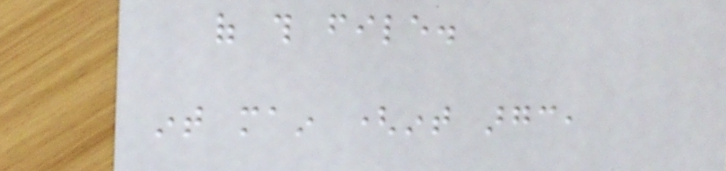of this file.
int main (int argc,
